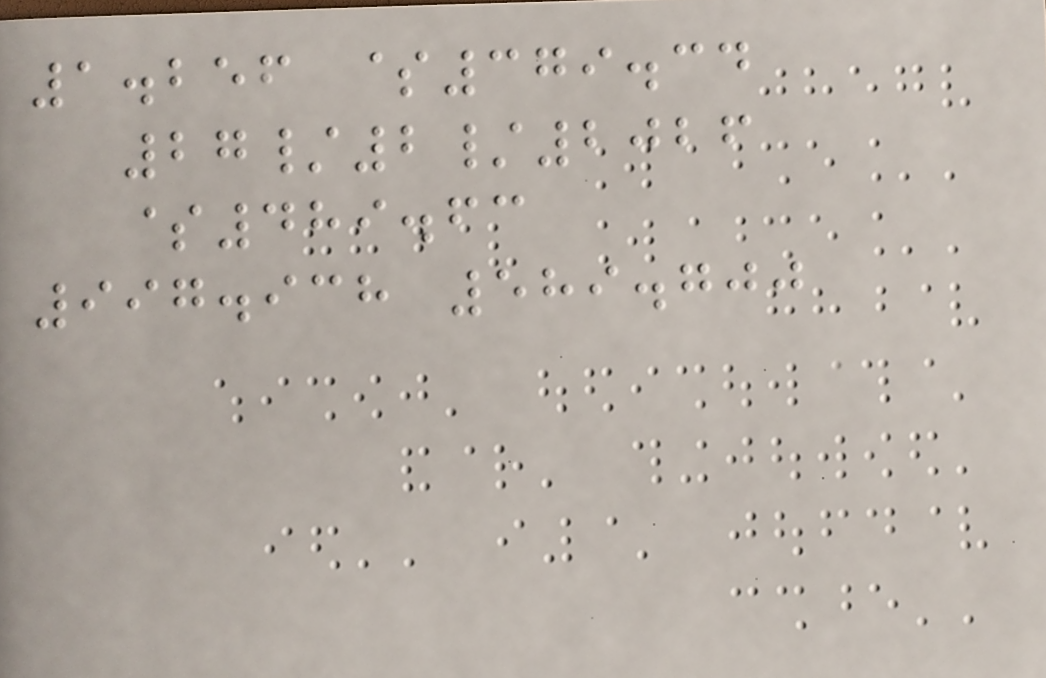1.256 $379.34
27/2/2026
$489.63
997.938 589.700
